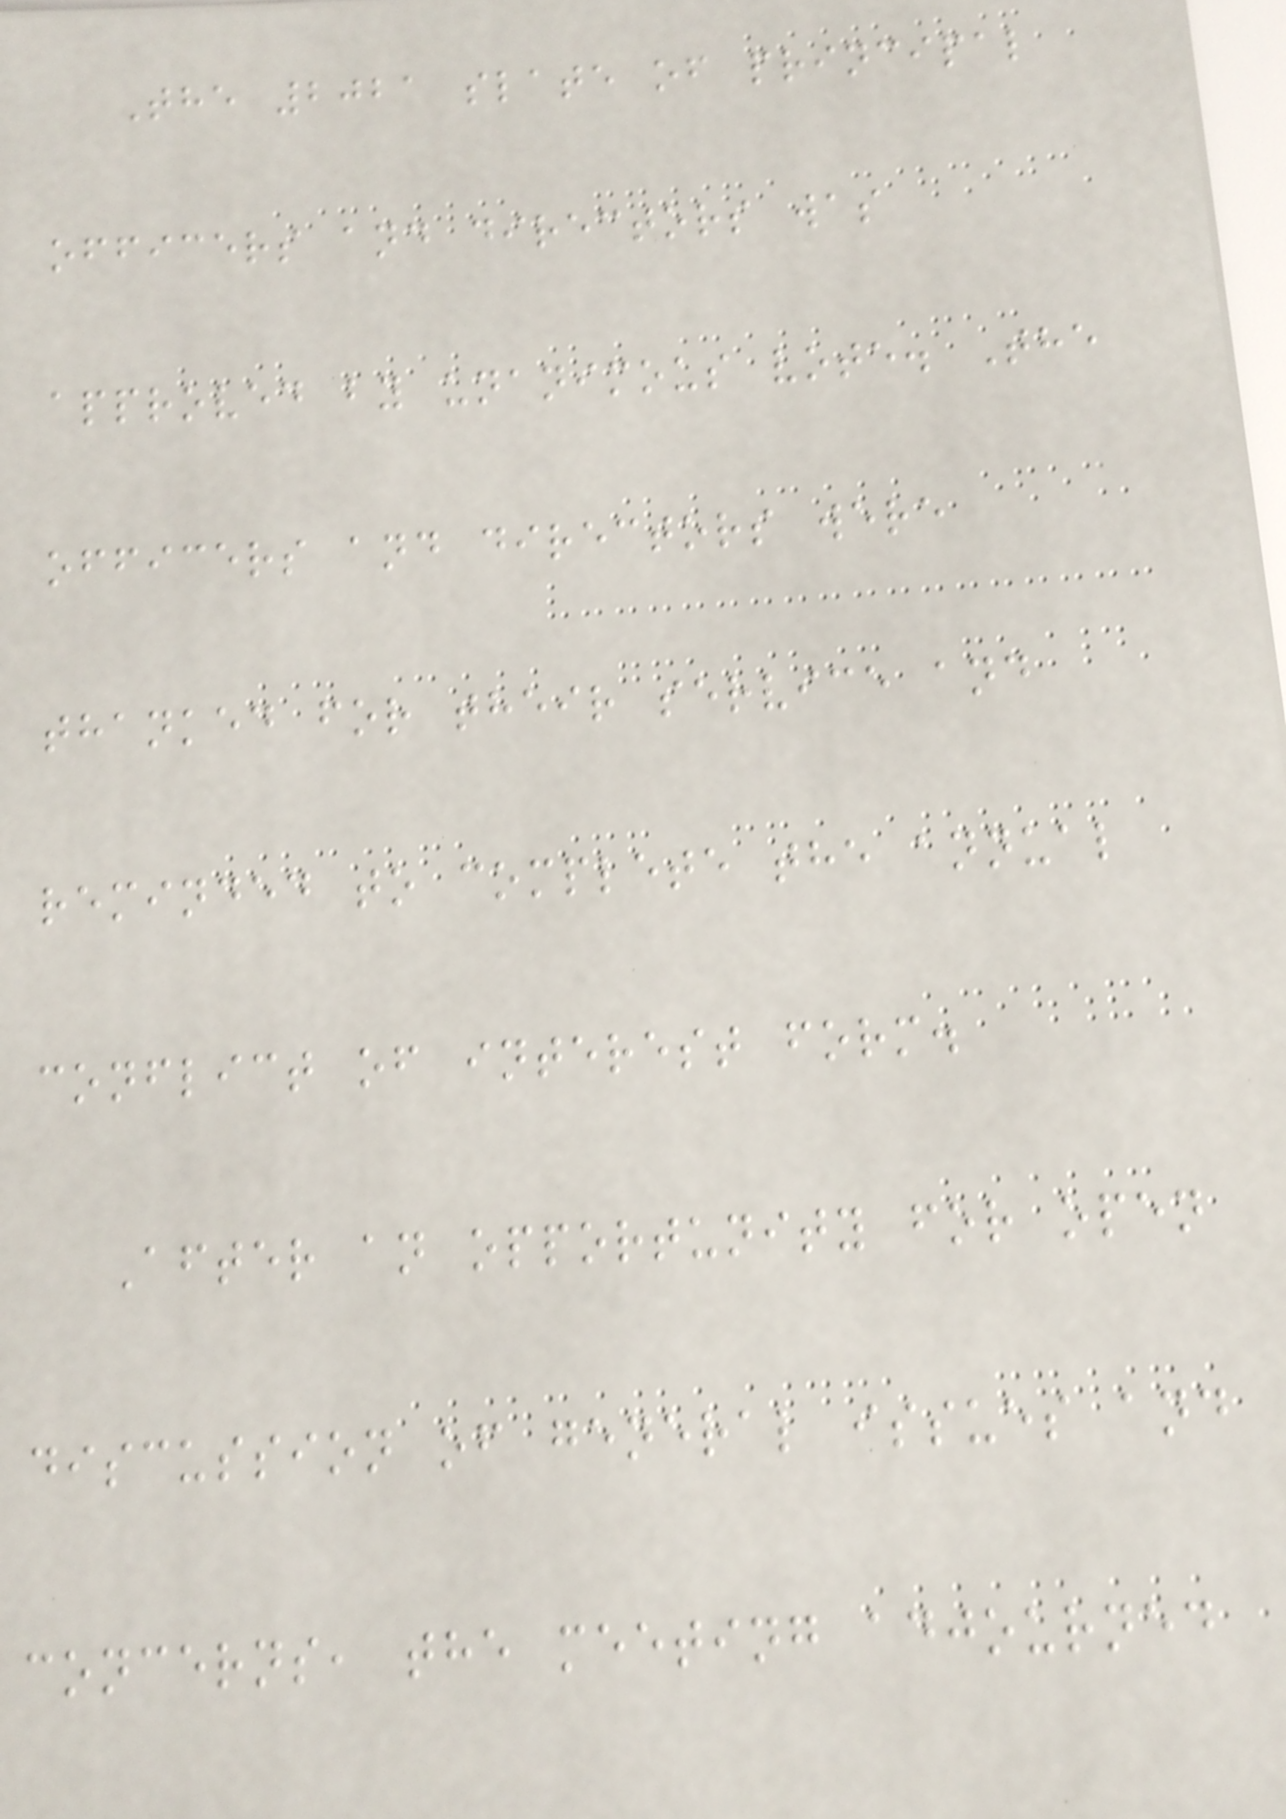The 2021 slate of principal
officers and directors was
approved by unanimous vote. The
officers and directors were
thanked for their service and
reminded to complete the annual
conflict of interest form.
After an opportunity for open
discussion of general issues and
concerns, the meeting adjourned
